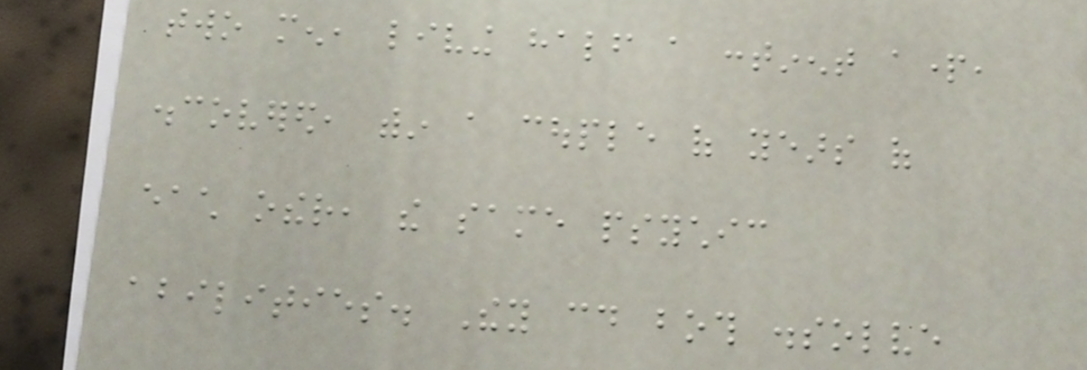two men, living half a continent apart,
discovered, within a couple of years of
each other, the same psychic
abilities. They could both dissolve
